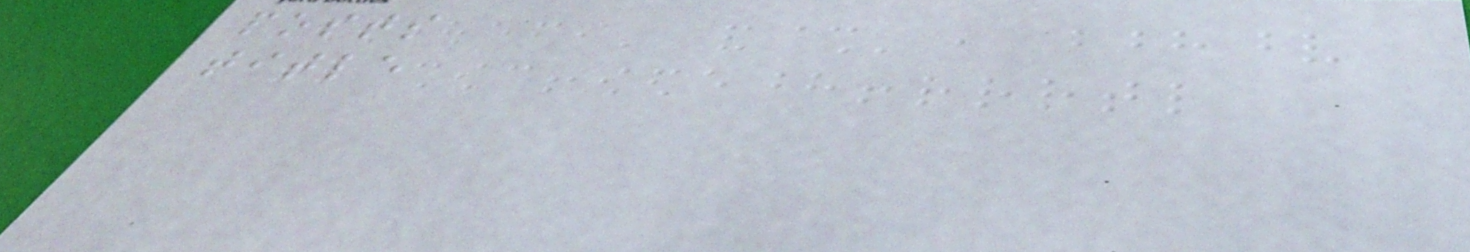posts
title
